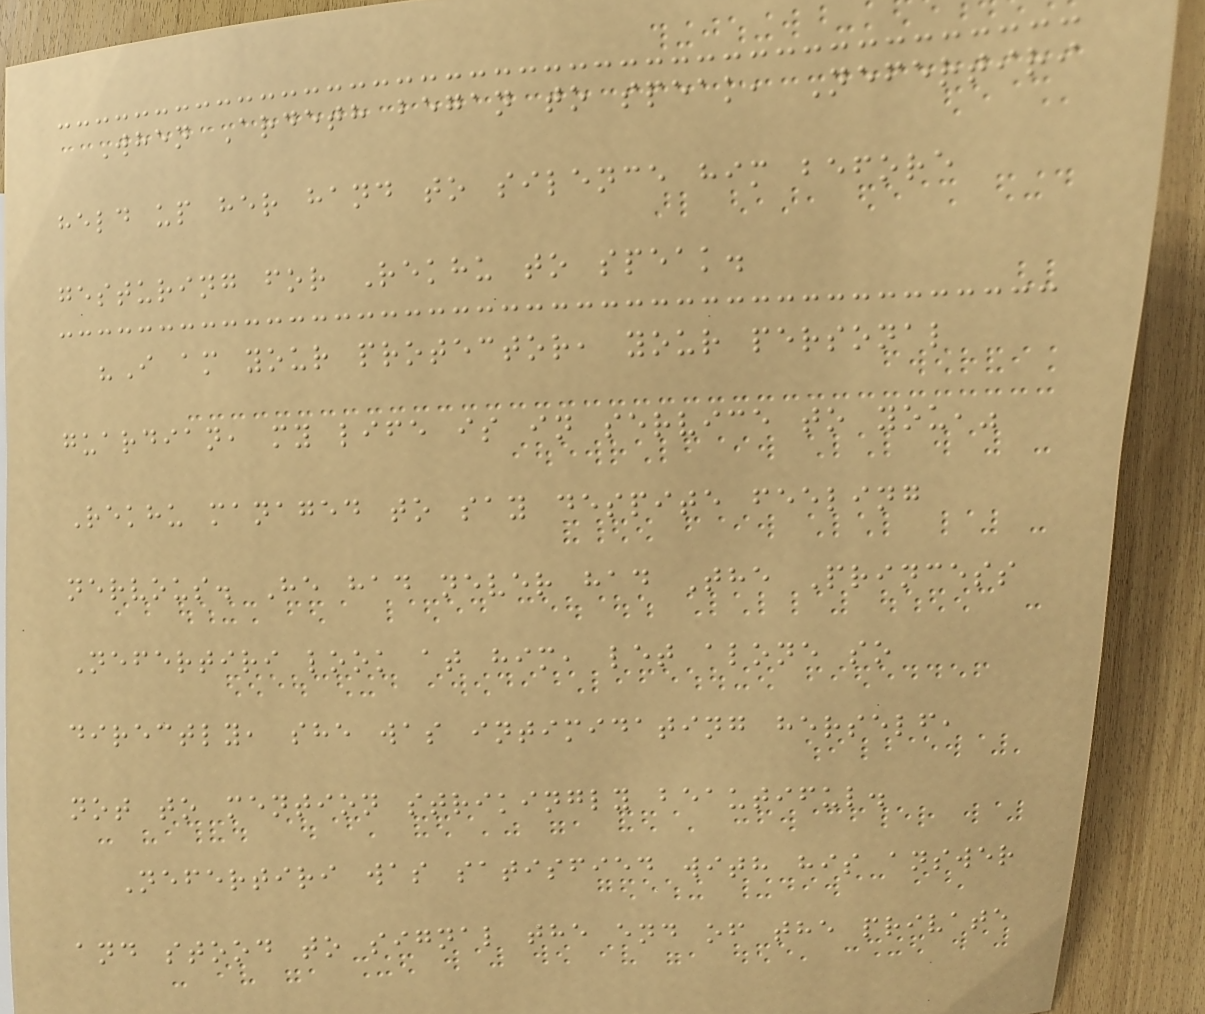When Ardeth began to speak, Nefertiri
held up her hand to silence him before
gesturing for Rekhu to speak.
"I am your protector, your personal
guardian, my life is in service to you,"
Rekhu managed to say despite feeling
nervous. He had never had The Princess
Nefertiri look at him, let alone so
directly, she was intimidating herself,
not to mention strikingly beautiful.
Nefertiri was satisfied with his answer
and stood to signal the end of the private
